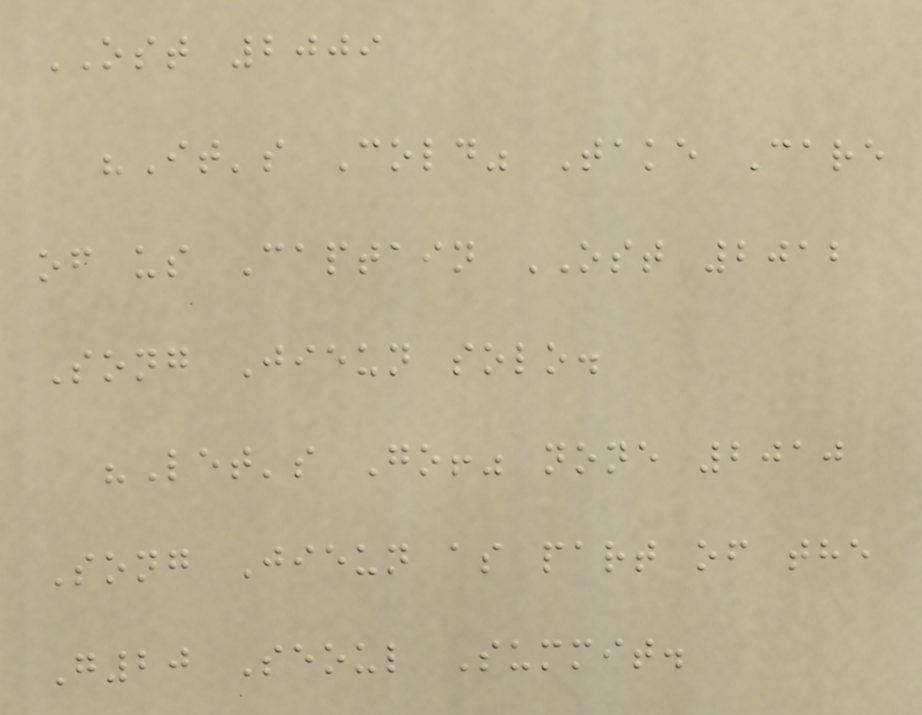OST 2009
"It's Cold" Take Care
of us Captain OST 2012
Song Jieun solo.
"Let's Go!" none 2010
Song Jieun as part of the
G20 Seoul Summit.
